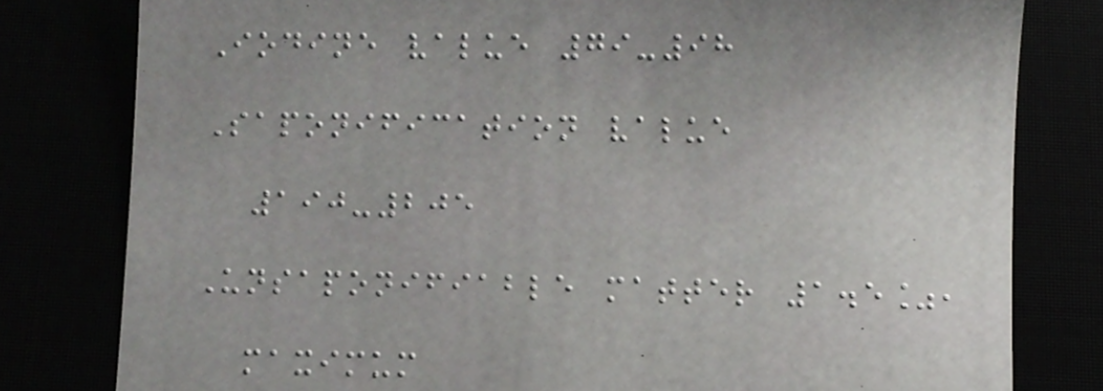Iodine value 79-98
Saponification value
190-205
Unsaponifiable matter 1.5%,
maximum
